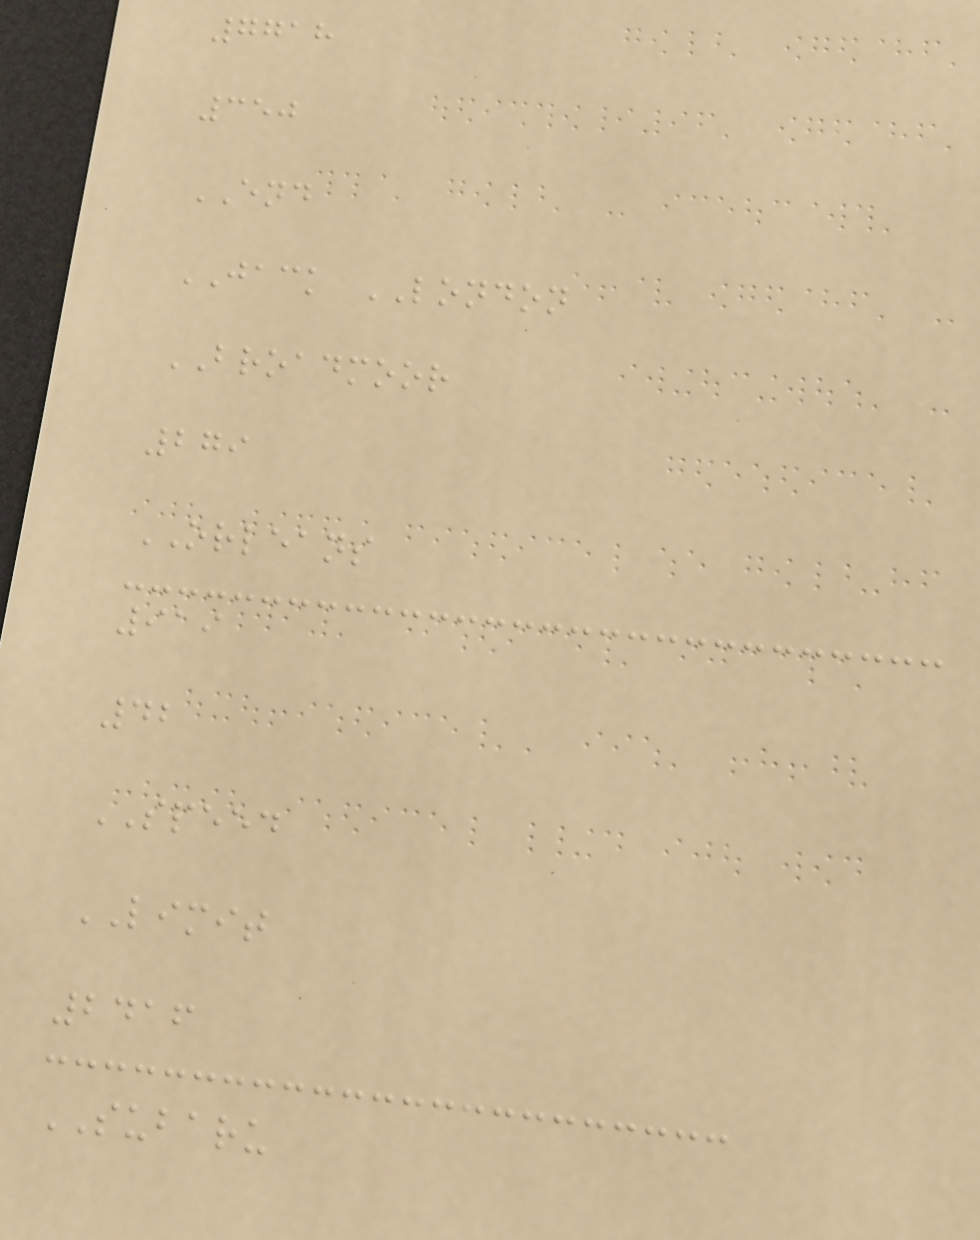7718
350
END
JACK LONDON
BROADMOOR
279
ORLEANS
919
42
SPEED
LIMIT
2416
SUBARU
